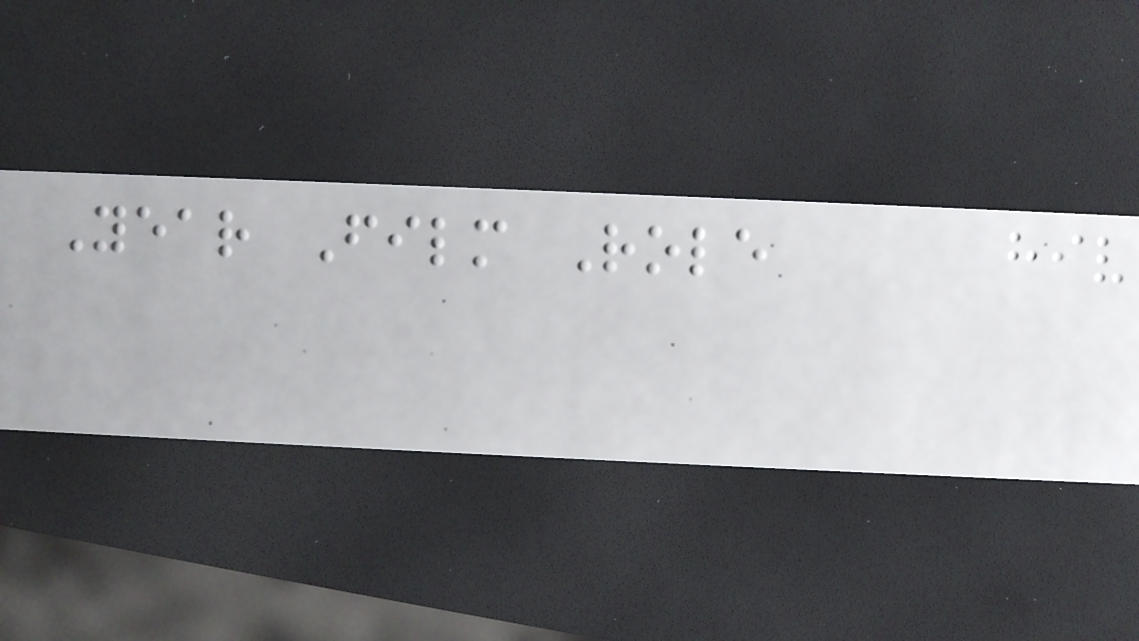Year Film Role
